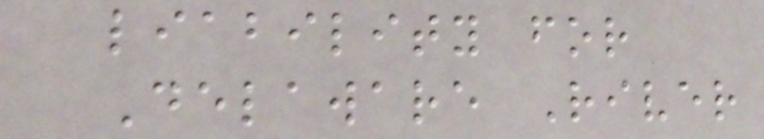liability for
Delaware River
